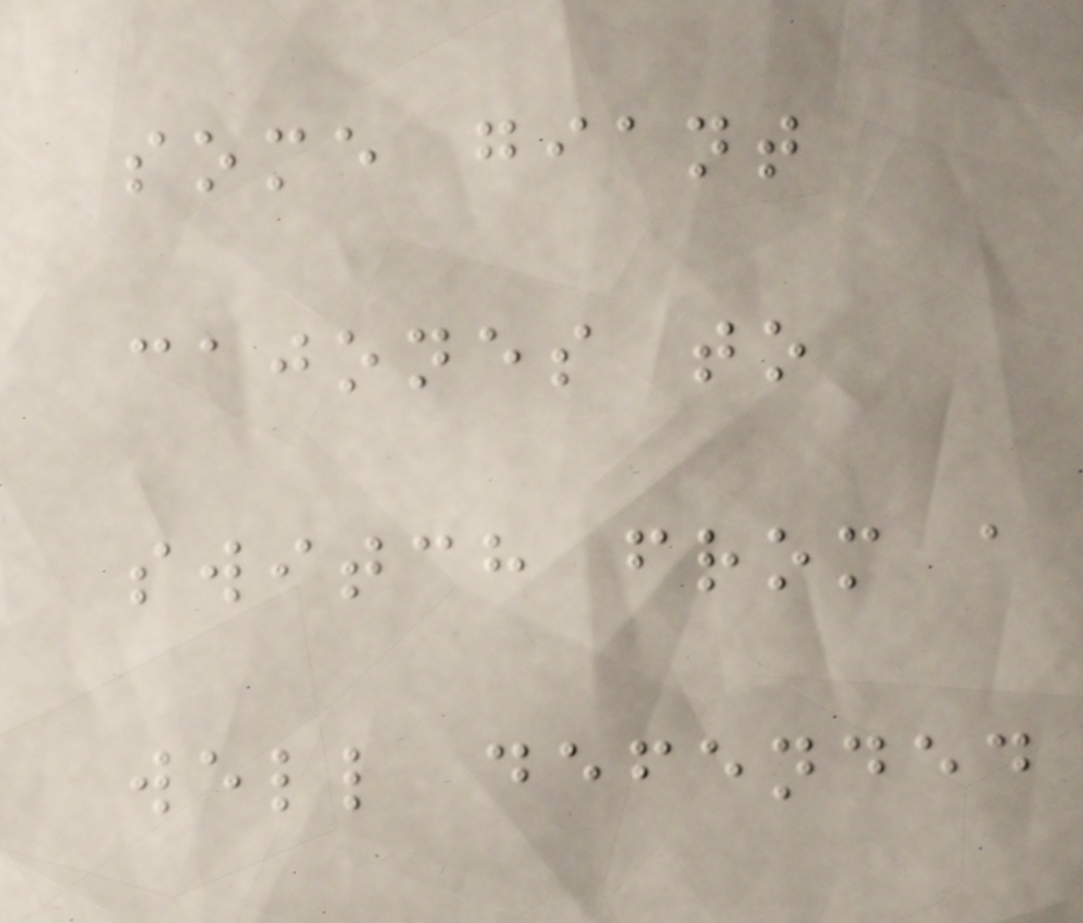some giant
cajones to
switch from a
well defended
